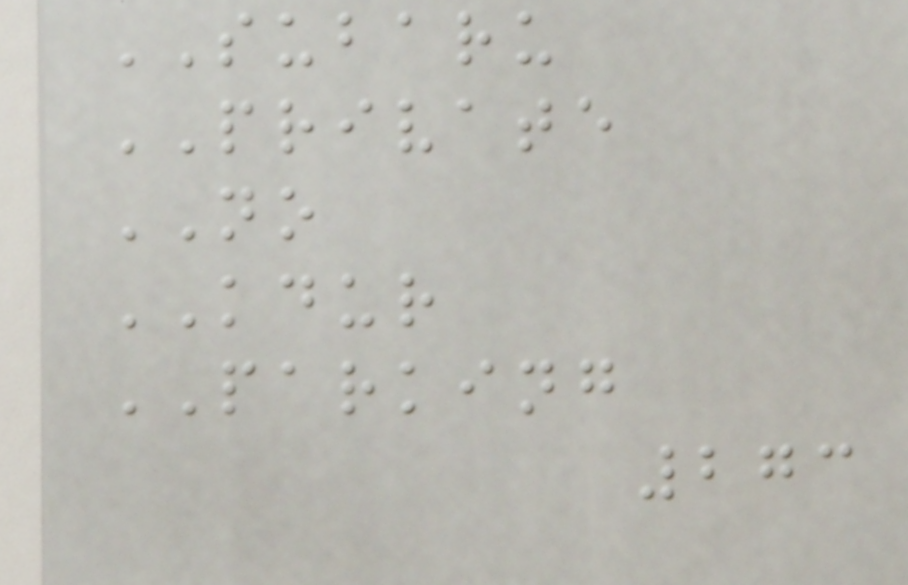SUBARU
PRIVATE
NO
KDUR
PARKING
273
